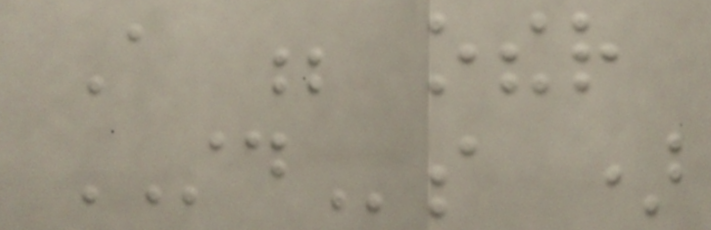A ; other
STDs )
